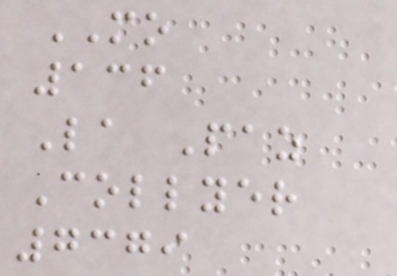MO
136
La Paz
Collyer
7379
